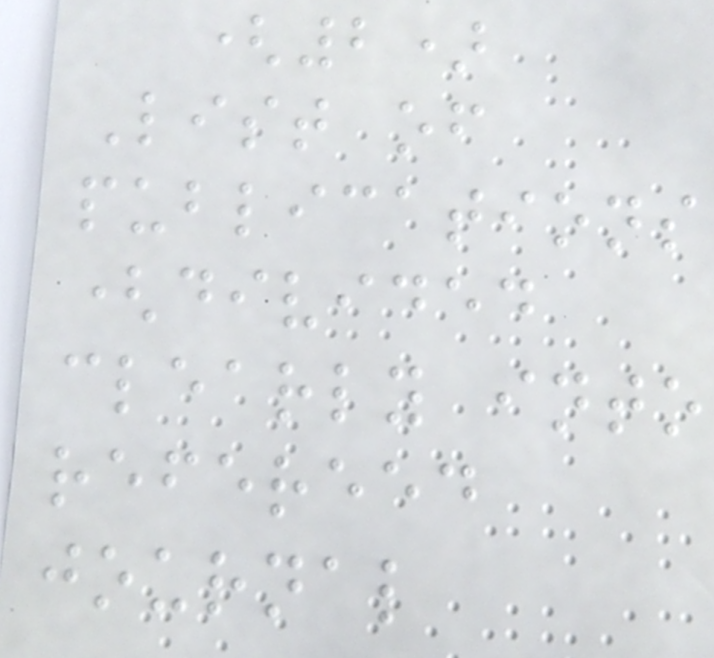(2)
List of
publications
(divided
clearly into
refereed
journal
